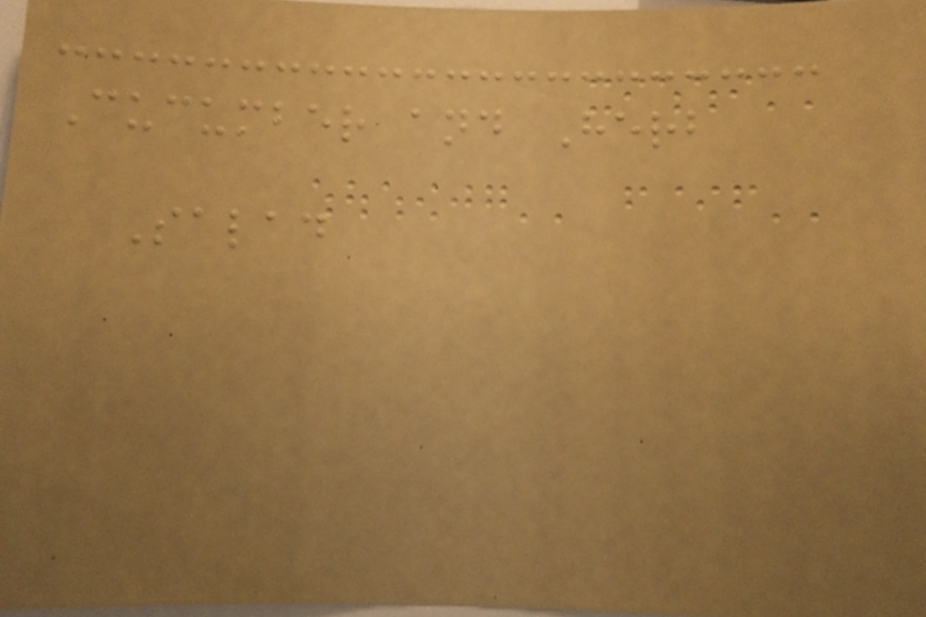Cucumber and Herb
Salad
